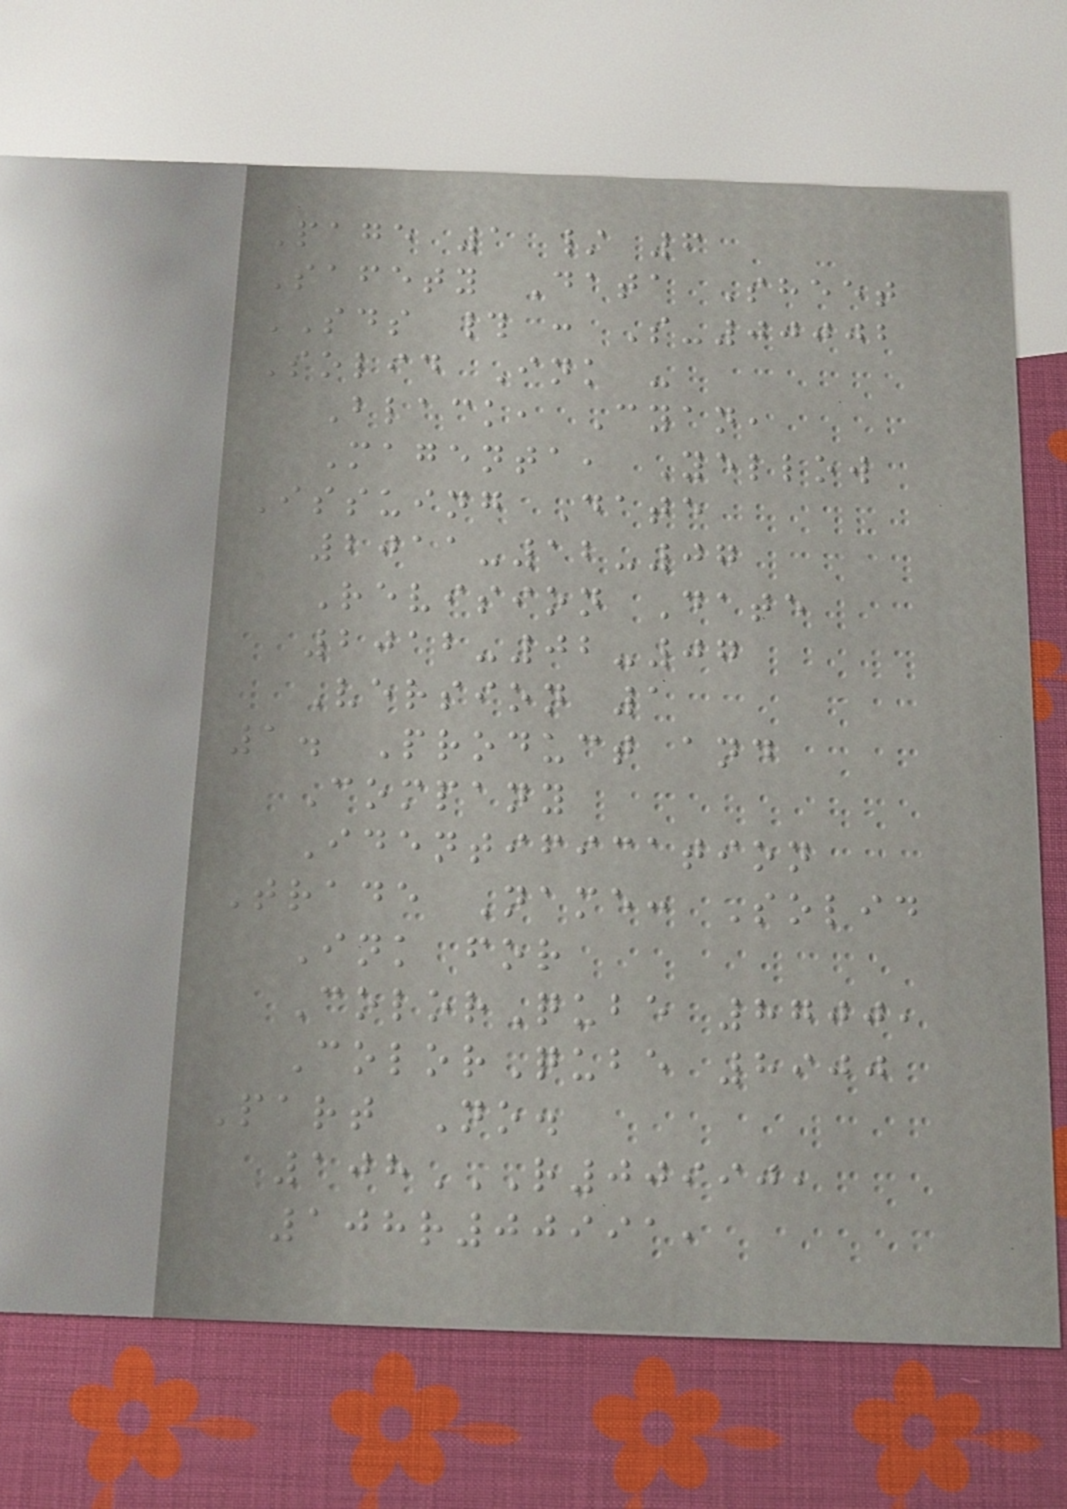Page 1 / 6
Safety Data Sheet
SDS # : S-00002
Solid Ink -
Black, Cyan,
Magenta, Yellow
Issuing Date
2011-12-07
Revision Date
2012-02-07
Version 1
1. Product and
Company
Identification
Trade Name: Solid
Ink for
ColorQube 8700,
ColorQube 8900
Part No.
108R00990,
108R00991,
